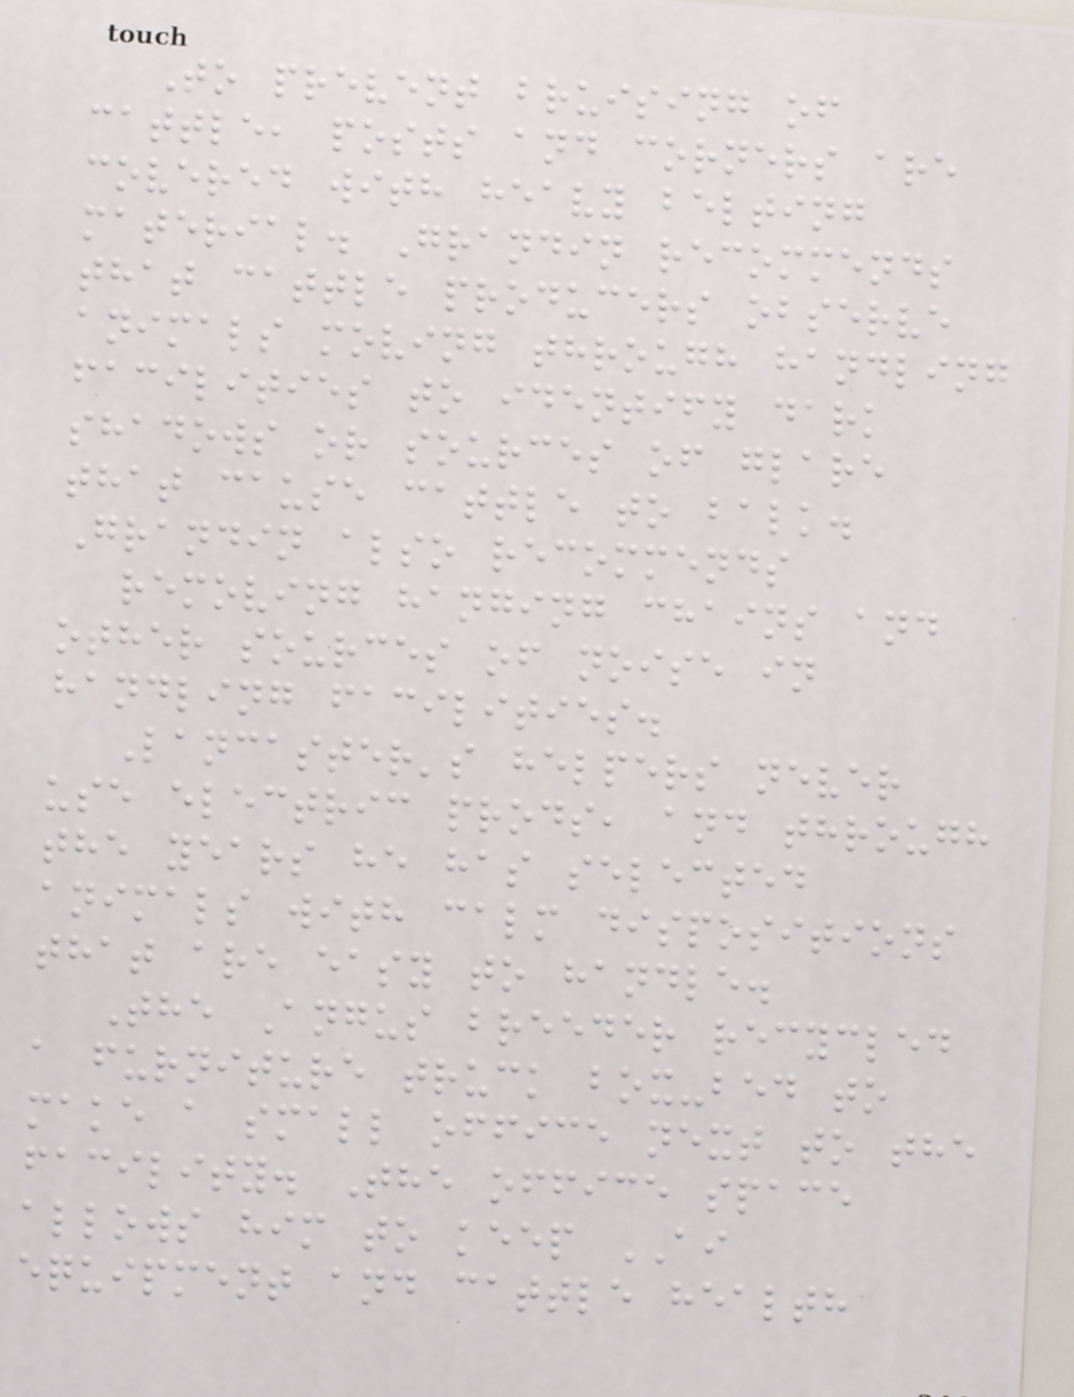To prevent bruising of
cattle, posts and corners are
covered with heavy belting
material. Grandin recommends
that cattle producers observe
animals moving through handling
facilities to identify dark
shadows or sources of glare
that cause cattle to balk.
Grandin also recommends
removing hanging chains and
other sources of noise in
handling facilities.
Lancaster's helpers never
use electric prods, and through
the years he has selected
animals with calm dispositions
that are easy to handle.
The Angus breeder recycled
a furniture truck box-bed to
make a small office next to the
facility. The office space
allows him to keep AI
equipment and cattle health
